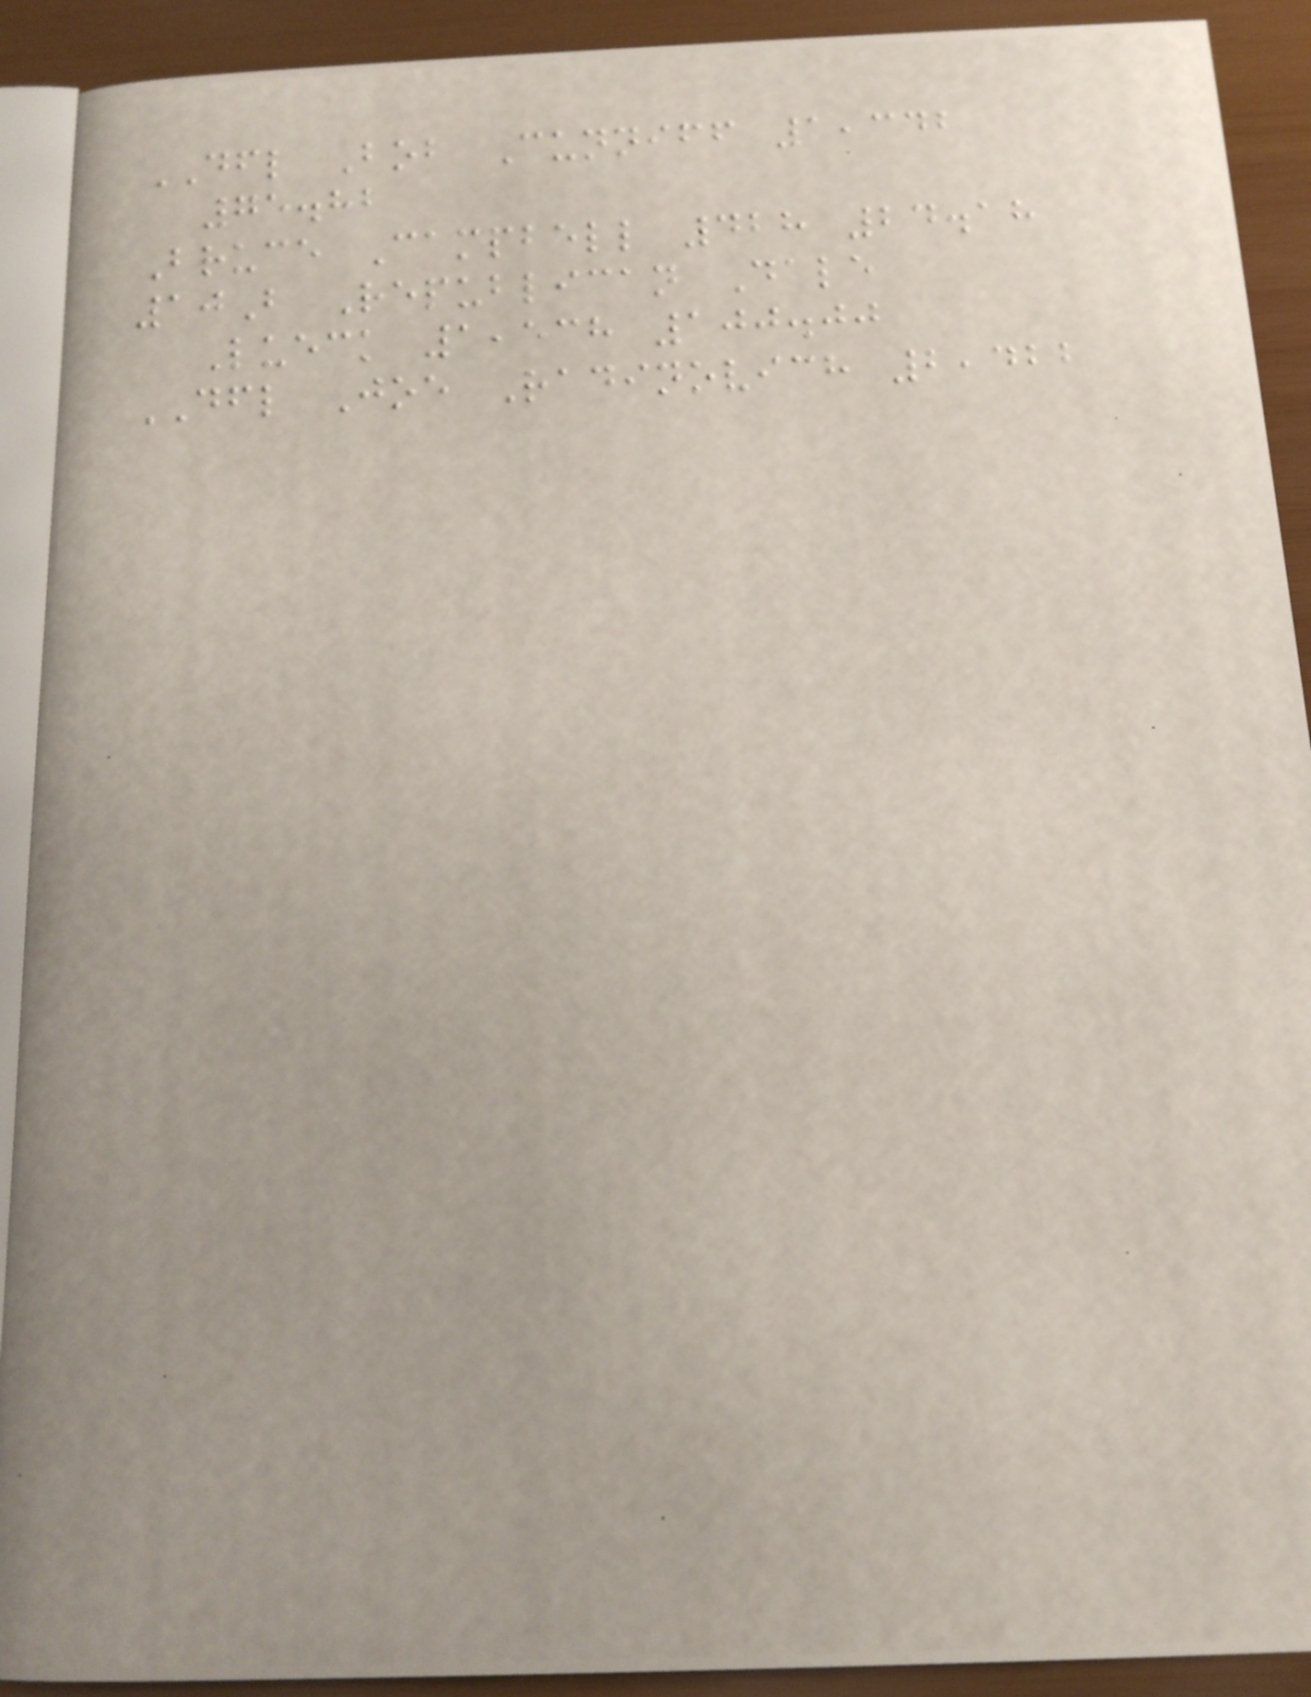DFL Bob Cunniff 1,342
75.82
Bruce Campbell 428 24.18
10B Republican Dale
Lueck 1,538 100.00
DFL Joe Radinovich 2,422
